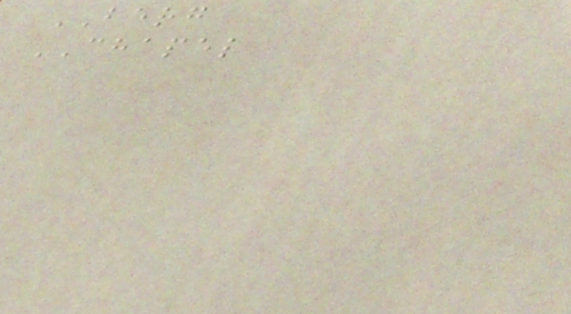BERG
CHAPEL
